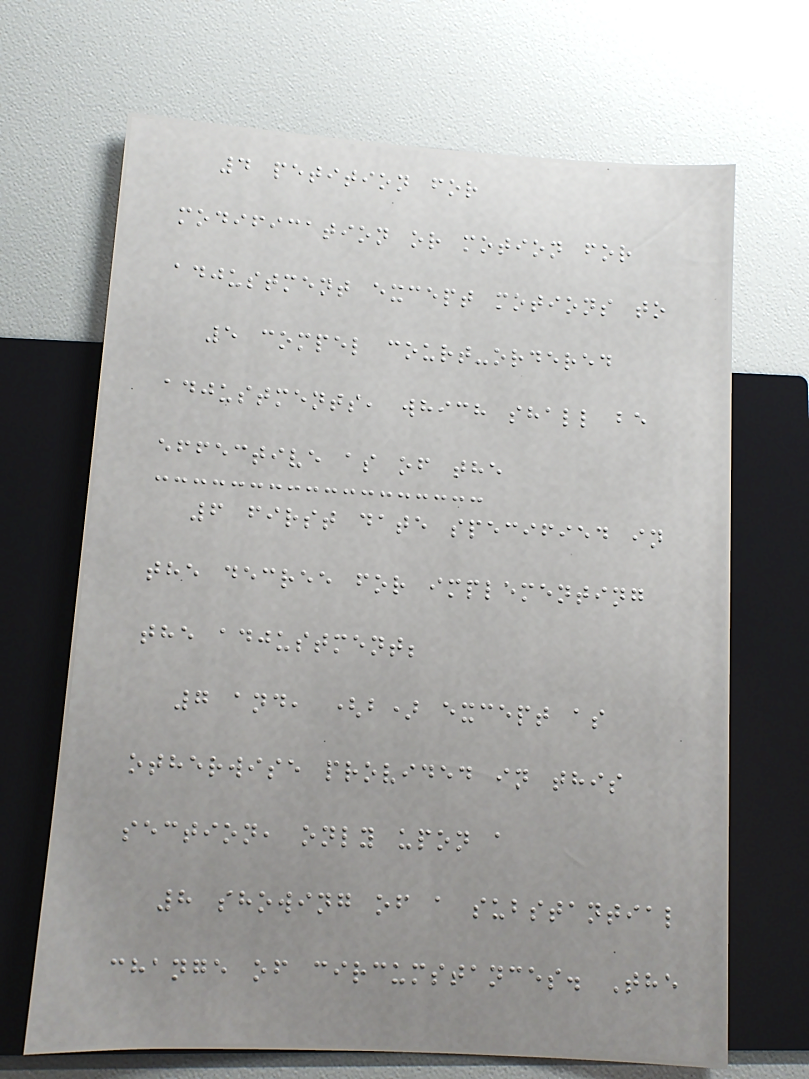4 petition for
modification or motion for
adjustment except motions to
5 compel court-ordered
adjustments, which shall be
effective as of the
6 first date specified in
the decree for implementing
the adjustment;
7 and, (b) except as
otherwise provided in this
section, only upon a
8 showing of a substantial
change of circumstances. The
